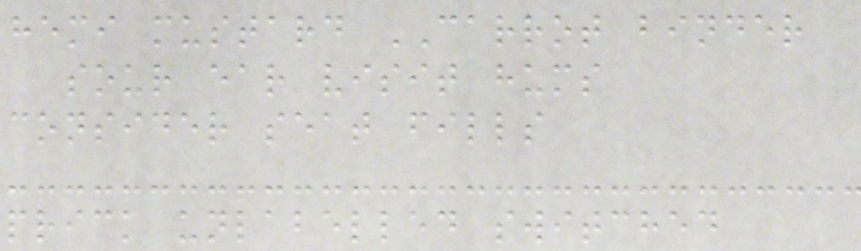hemi mustard CARROT binder
sour ear visit hums
consider seat fills
prick unlabelled switched
